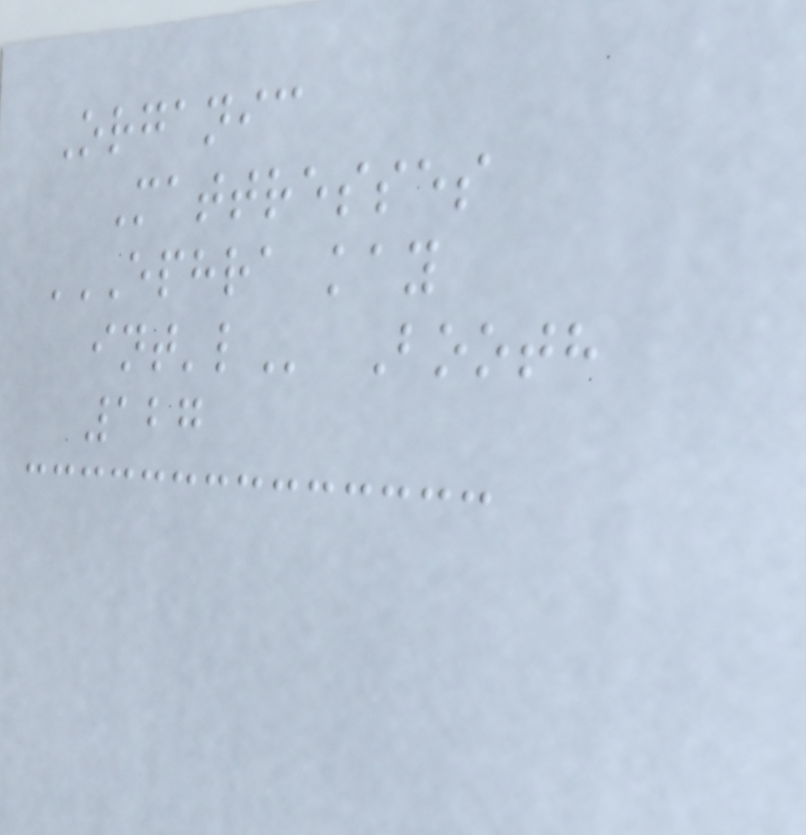Organic
Mattresses
EPHRA KAY
INT'L Booth
127
